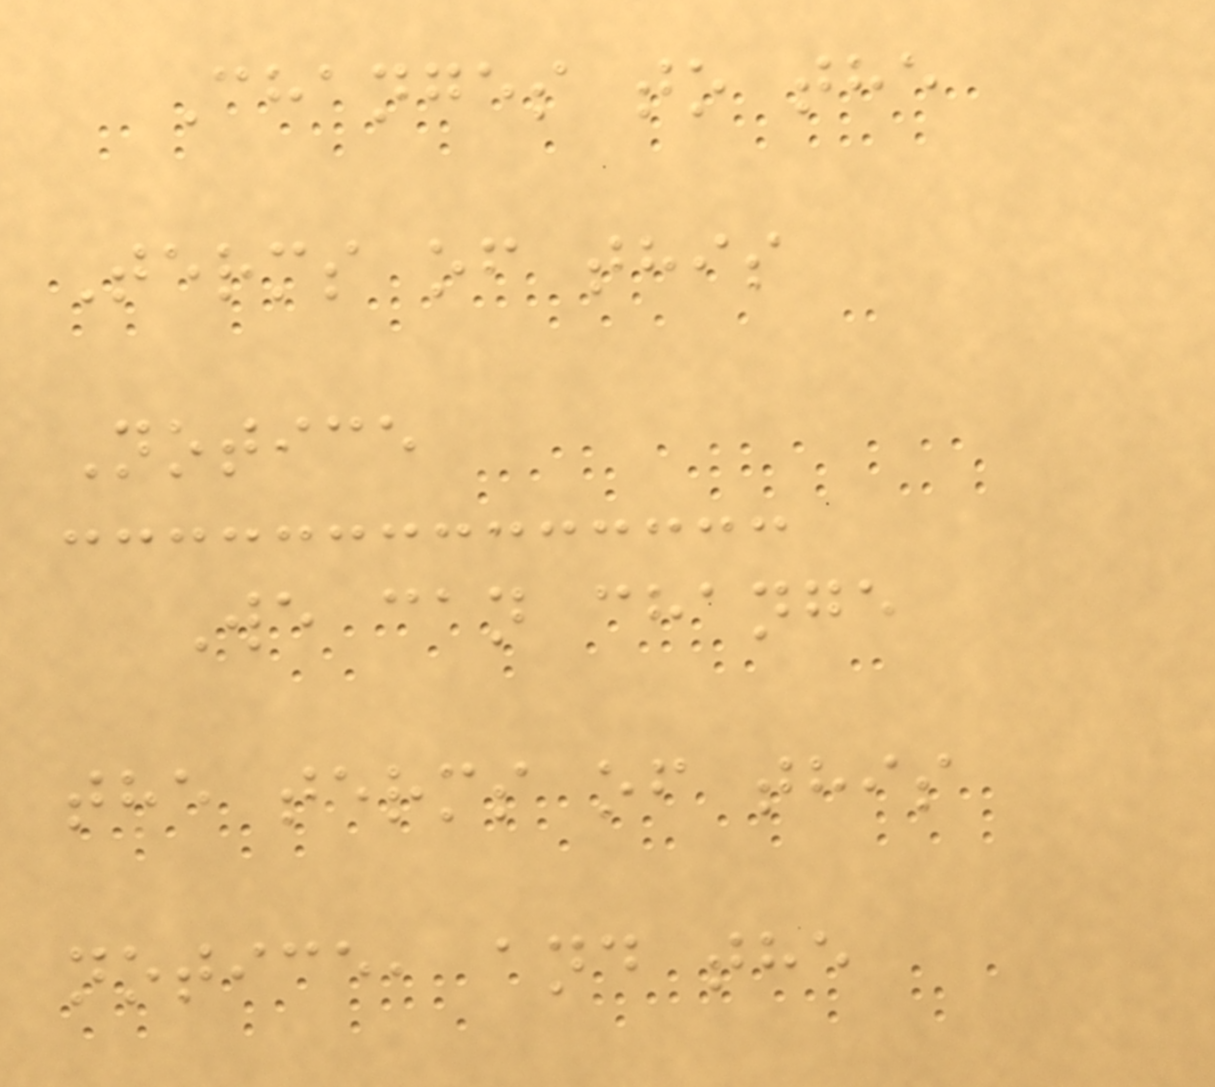Changes to the
Terms of this
Notice
We can change
the terms of this
notice, and the
